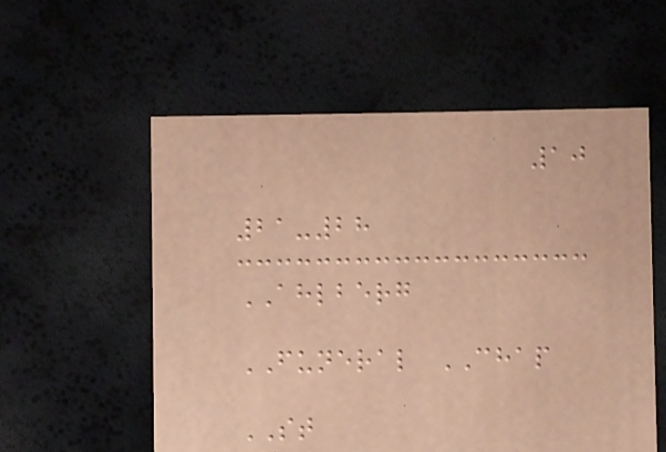10
21-28
AHLBERG
FUNERAL CHAP
ST
